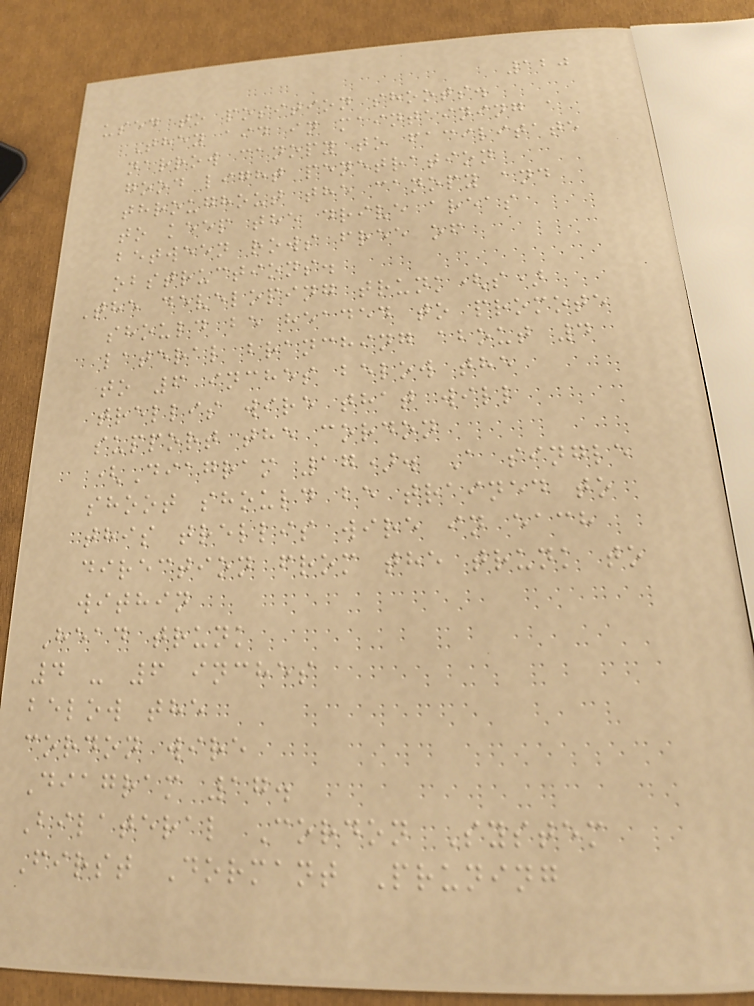120
used to position shoots.
They aid in maintaining a
narrow canopy to facilitate
good light penetration
throughout the canopy and
to keep the drive areas
between rows free of
obstructions.
The developing trunk(s)
should be headed to promote
lateral branching about 4
to 6 inches below the
trellis wire that will
support the cordon
(Diagram 17). A single
shoot should be trained to
this trellis wire in each
direction from the trunk to
within
Head trunk
4 - 6 inches
below the
cordon wire
Diagram 17.
Bilateral Cordon System
First Dormant Pruning
